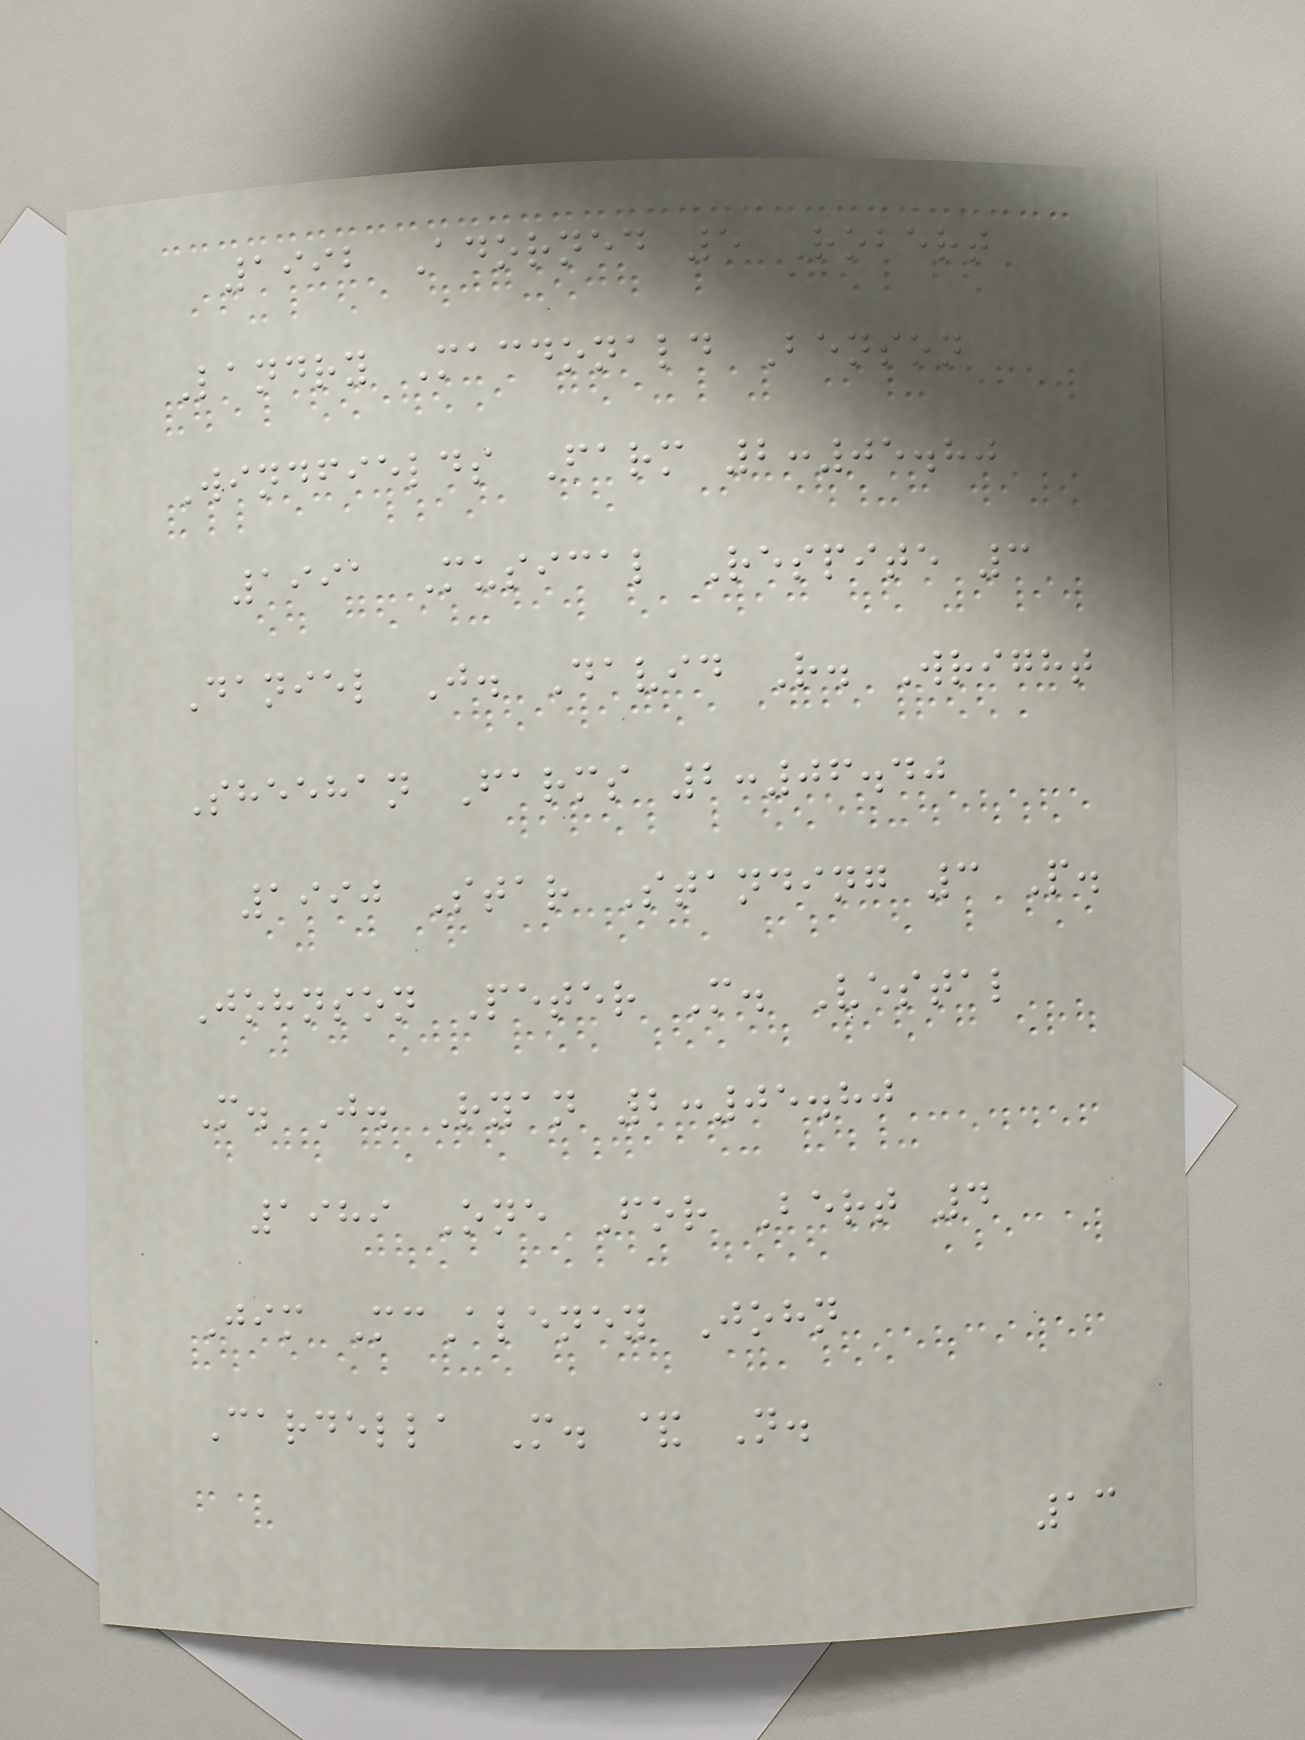1992 Adorned 5 Robert
Landry Macdonald Benson
Windfields Farm 2:05.80
1991 Musical Respite 3
Daniel J. David R. Wright
Sheehan Farms 2:06.40
1990 Star Standing 3 P.
Johnson Peter M. Vestal
M. J. Ryan 2:05.80
1989 One For Bert 4
Jim McAleney John
Cardella M. & N.
13
